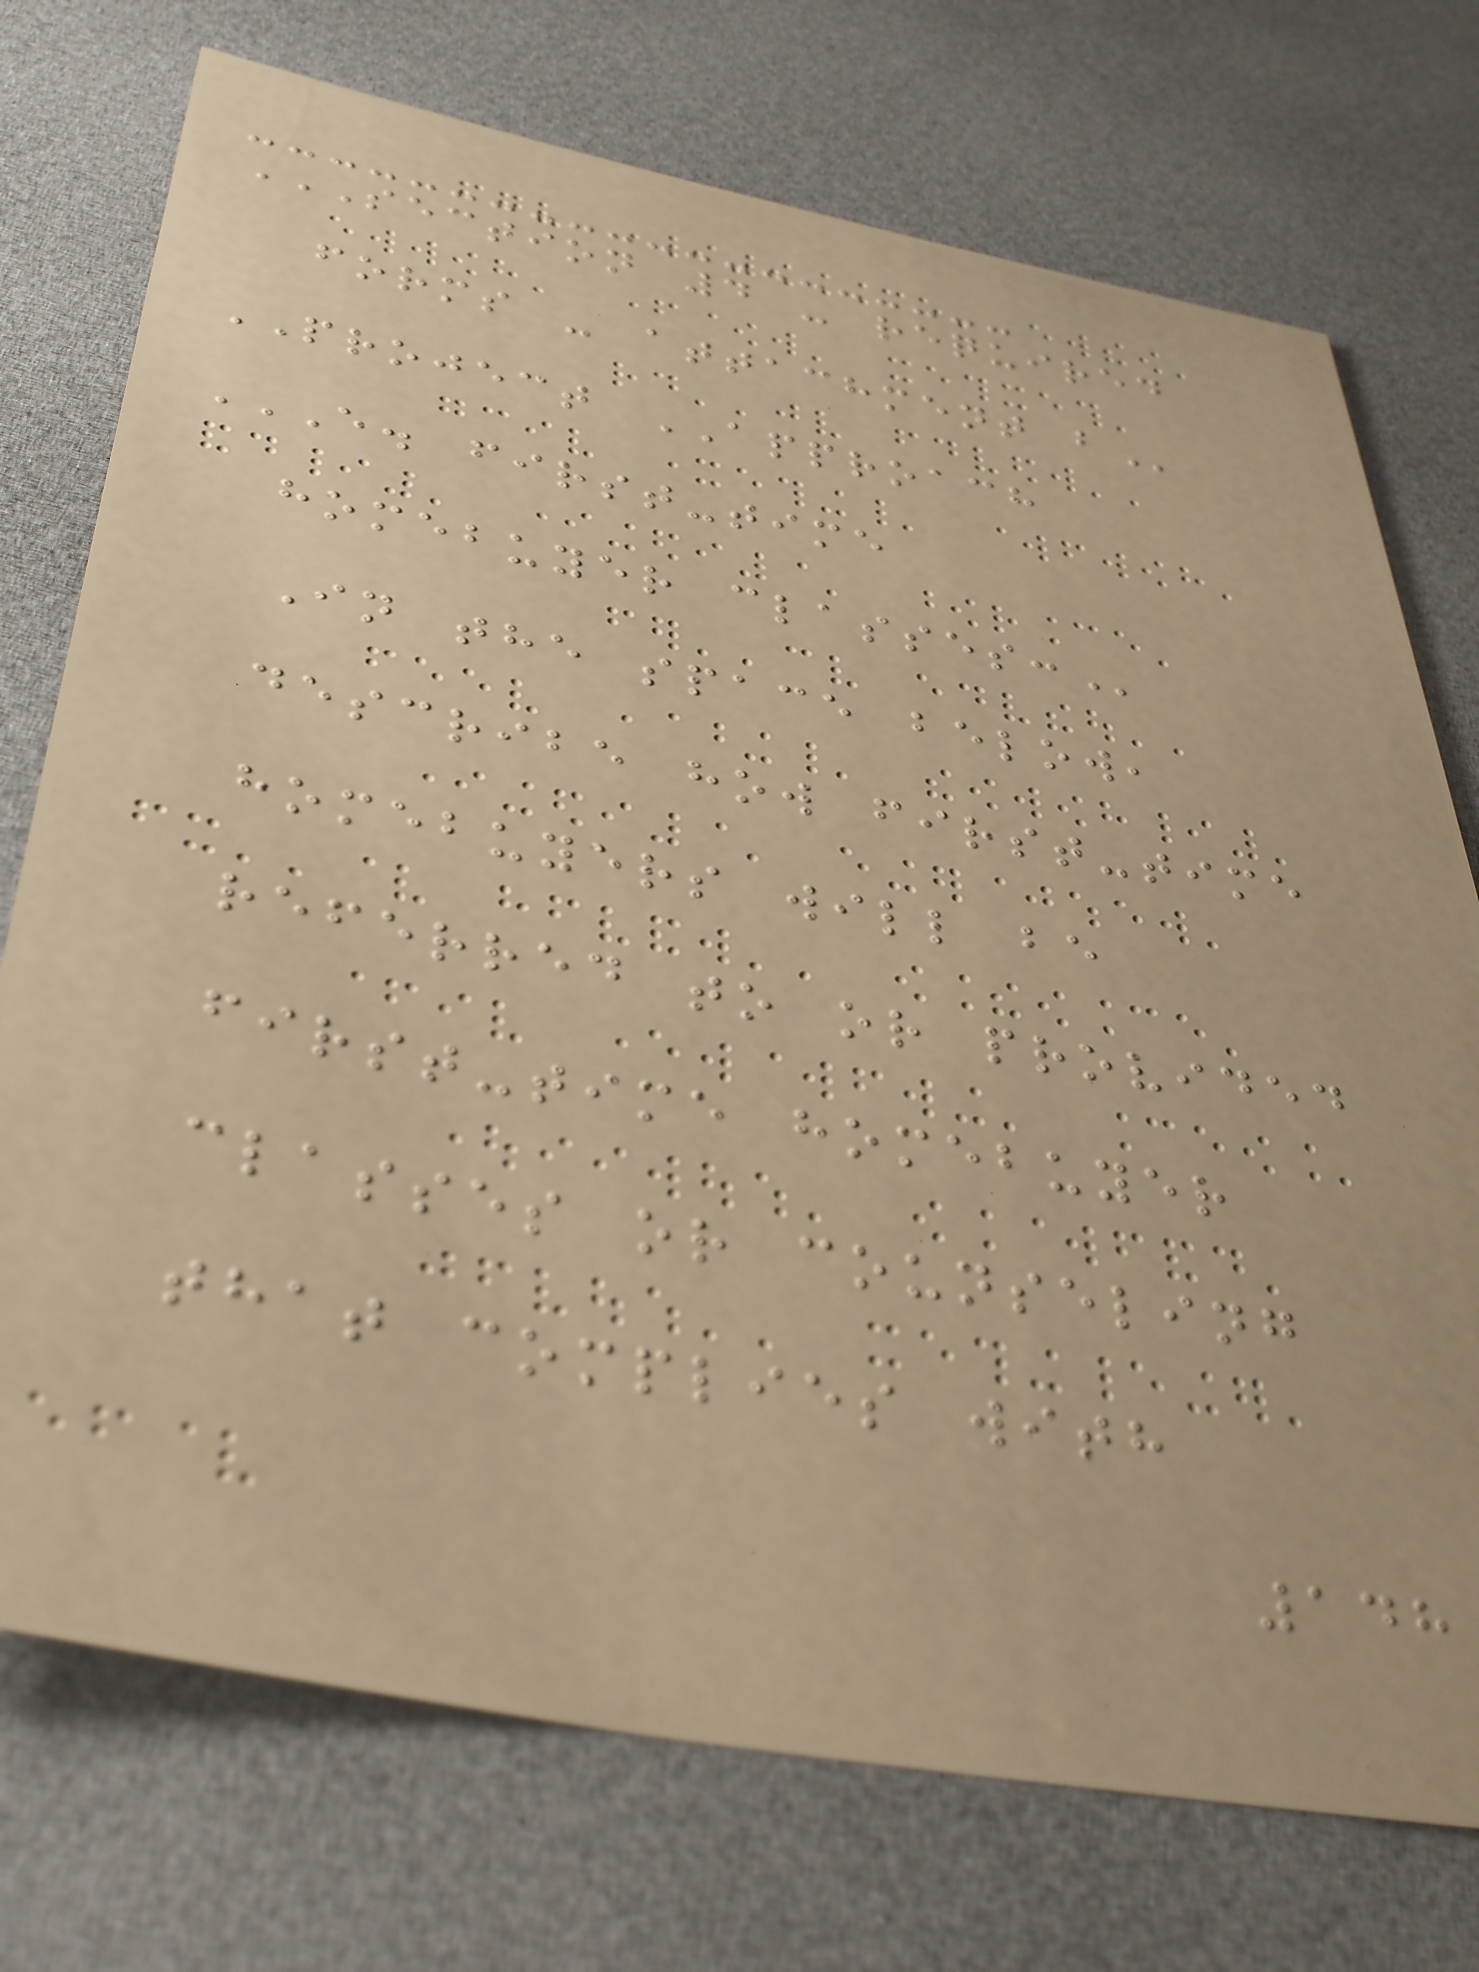SECTION 4 - REQUIRED
FORMS - ATTACHMENT B
PROJECT APPROACH
E. FIRST-TIME
HOMEBUYER CLASSES:
In the space below,
describe how first-time
homebuyers will be
referred to or provided
first-time homebuyer
classes or counseling
that complies with
148
